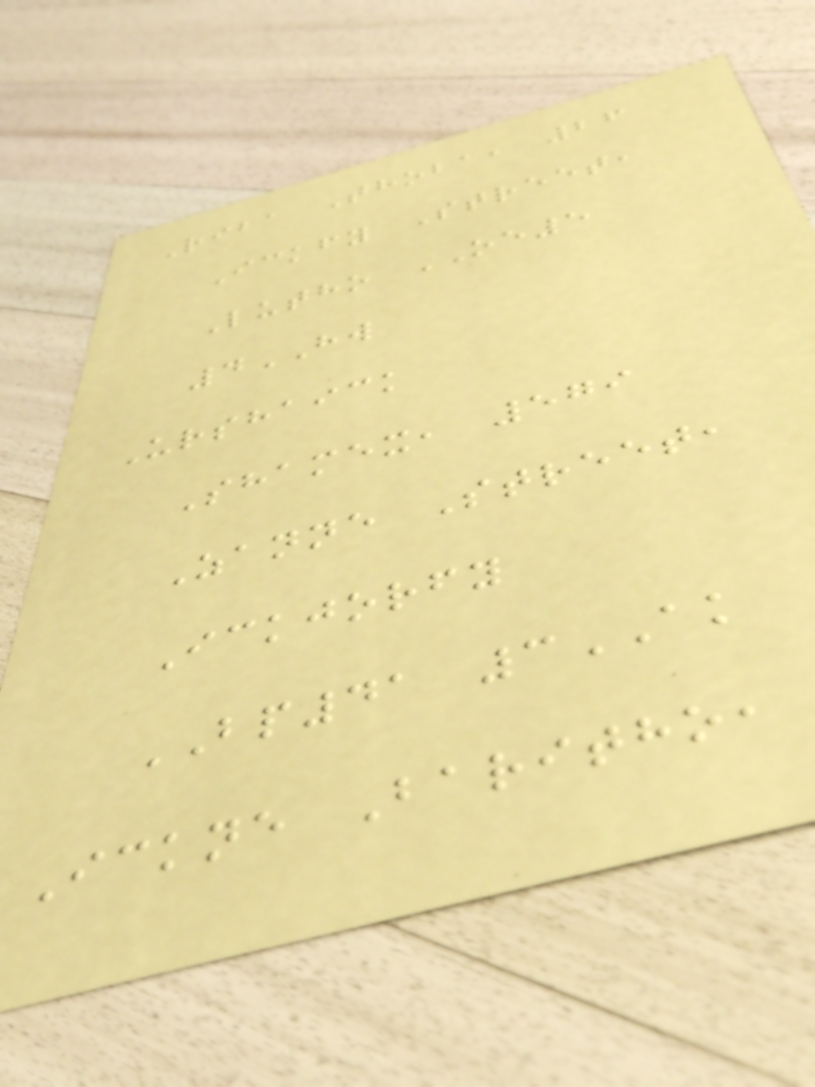Riba Thoba, 26
Ickfy Street,
Lutho OE5
4HW
Urshaick
Shamex, 579
Zanne Street,
Ickjorfy
BP41 3AK
Ickne Baritho,
